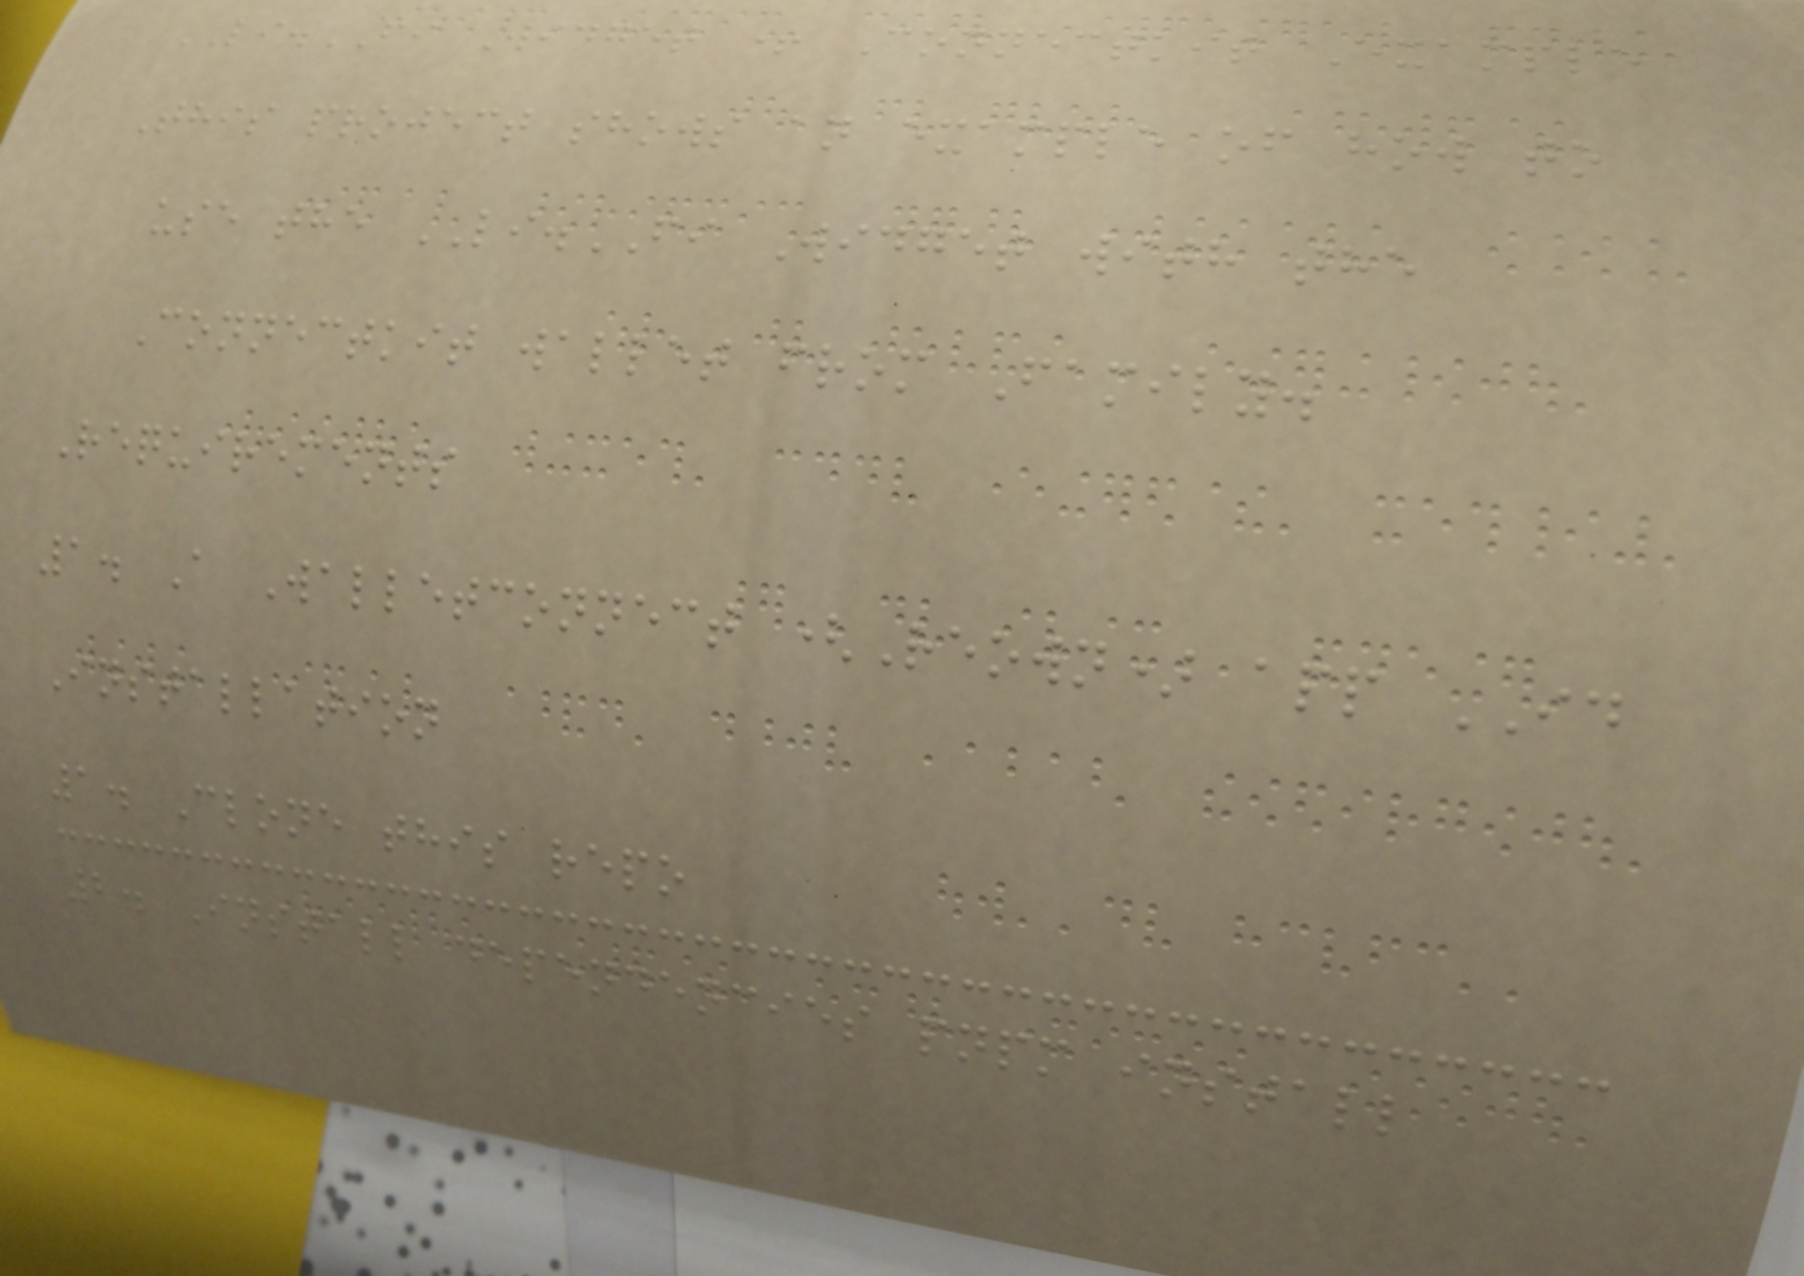LI.FI Widget + Connectkit Example
This project shows an example of how to
use the LI.FI Widget with the
Connectkit wallet from Family.
Requirements
1. A Walletconnect (Reown) app ID
Installation
1. Clone this repo
2. Install dependencies pnpm install
